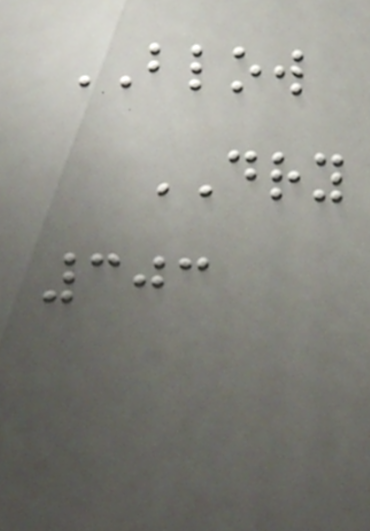BLOW
DRY
303
